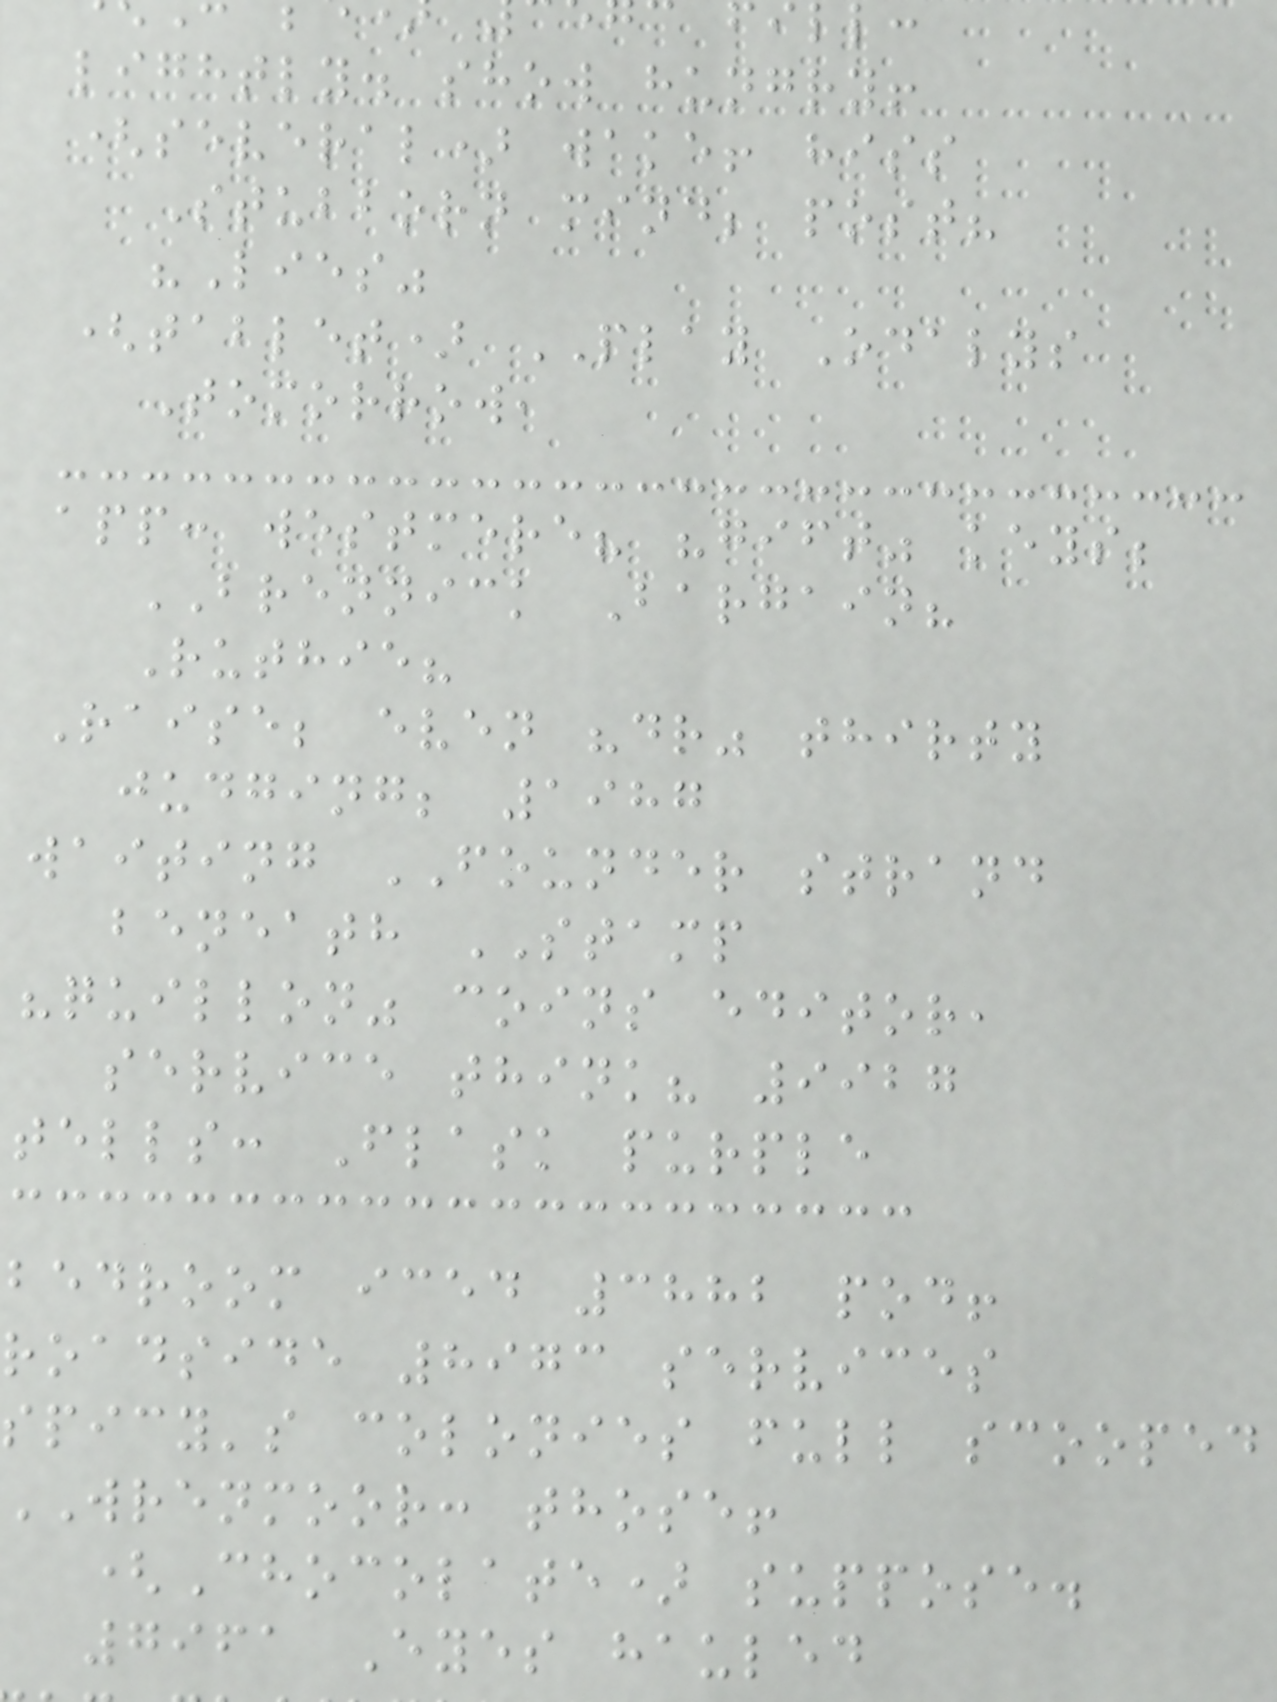lightly. show hungry!
(several) wake! hiss
Stubborn mind; post?
"Lies"
(tablet) PLAY Odalys
Tomorrow,
app: westmere? "gift" keys;
BRENNICK Bargain?
Ruthie?
Raise; even "dr" thirty
judging; 1987
waiting FOUNDER strand
beneath STAMP
"quillon" coins editor,
service think? 9927
tells: Flask purple
bedroom iced 3882 pod!
roadside 8973 services
spicy's colonies full scooped
wrenmoor: those!
(Chocolate) suppose.
7961 Eyes hauled
